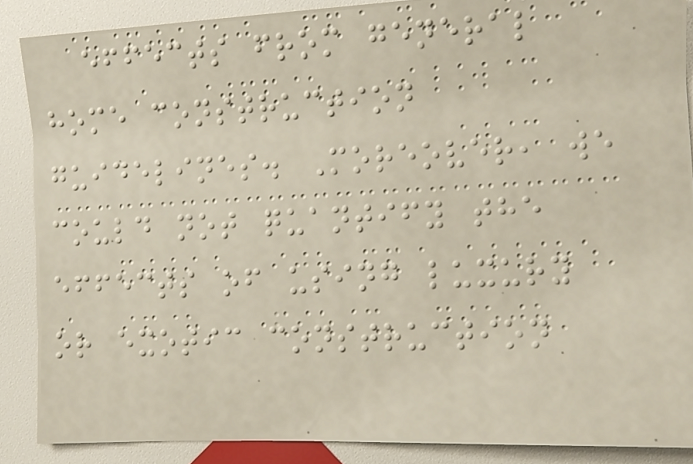effects from general
home construction
guidelines. Moreover, we
could not quantify the
effects of using luxury
or exotic construction
